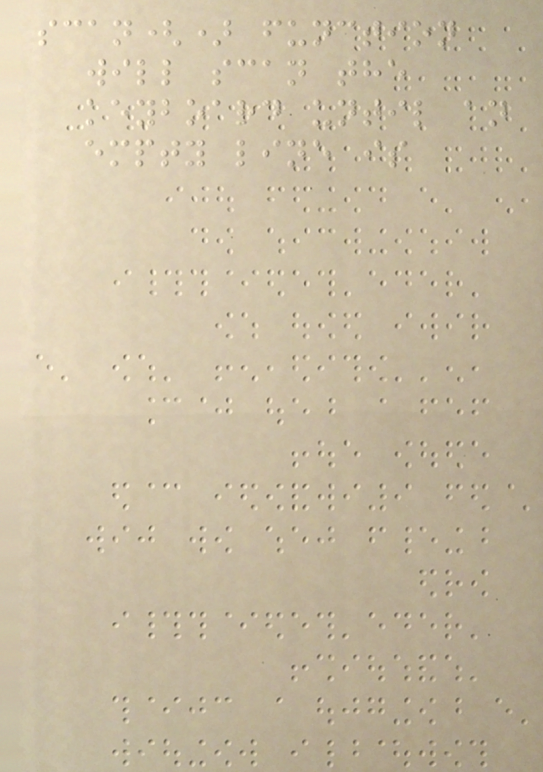scan() function
will scan the
keyboard until an
empty line is
